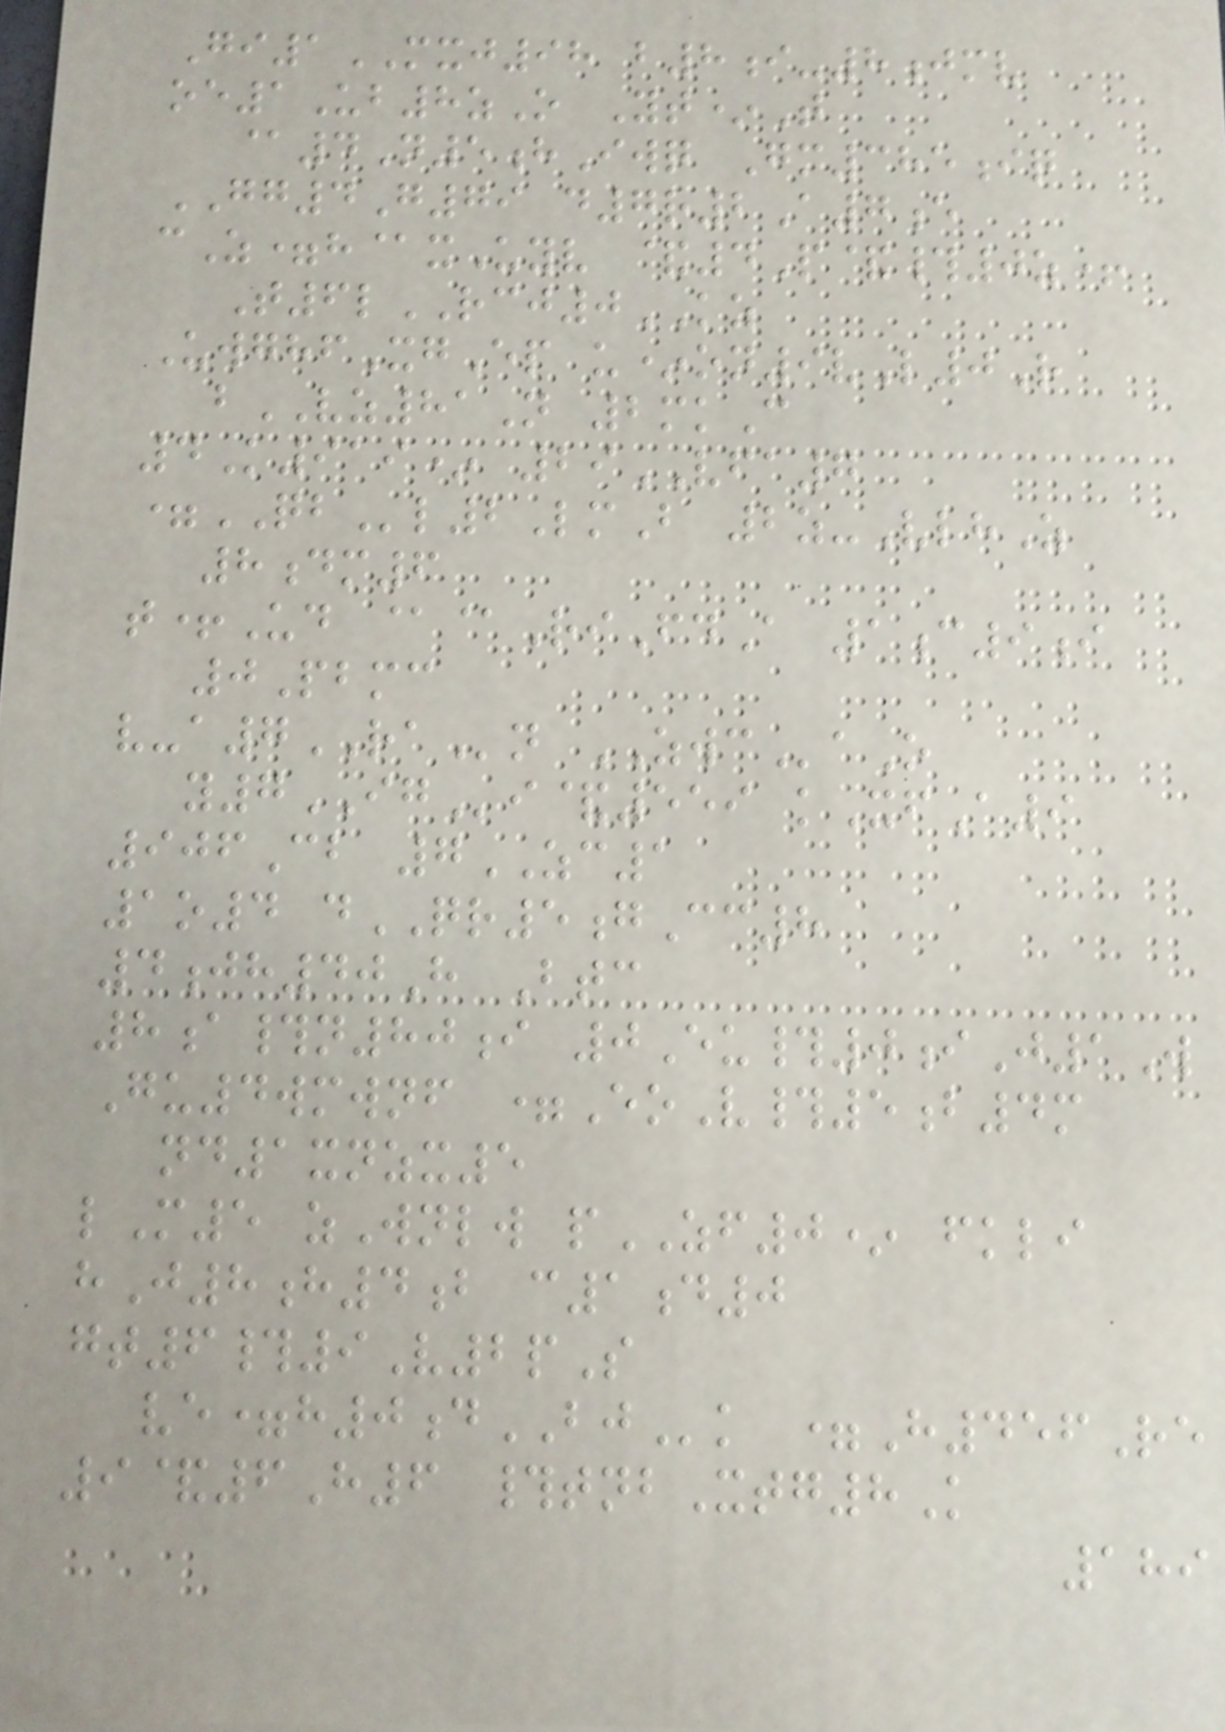Gi1MXJ98 b8i-8jmv
oe1Ub8zO Yt*T
@4N5hIwq Gm385iq
GG4G79 d7r2A7e
cZ=h@xUyv &4P&#0z+
T6lRCJ0KZ
UwghfXgEp u*on9vL0R
bVZ81N 2mkC
4K919* 29VFA7
=QBl2LmB 2z-VlhZ
8dm6
t+Ud @@RiFdA 1c9i
0Pbmc
v-a7RAn ZWCaO
y7IGi&559 kXfA9
906Cb 7ZC1
1o4 dQR5gCc8
4jh40H Btc
8a#n80i 0Eu#0iJ1W
Gu4wmwnf =EoV#5b4m
nd1xnzx5
lM5 zWnlw pZF0* fkli
hJ8h4b c1d0
gt6#9V2pS
ve=h0dBJk =H456Re
9&6H6 #tnbXtg8K
189
